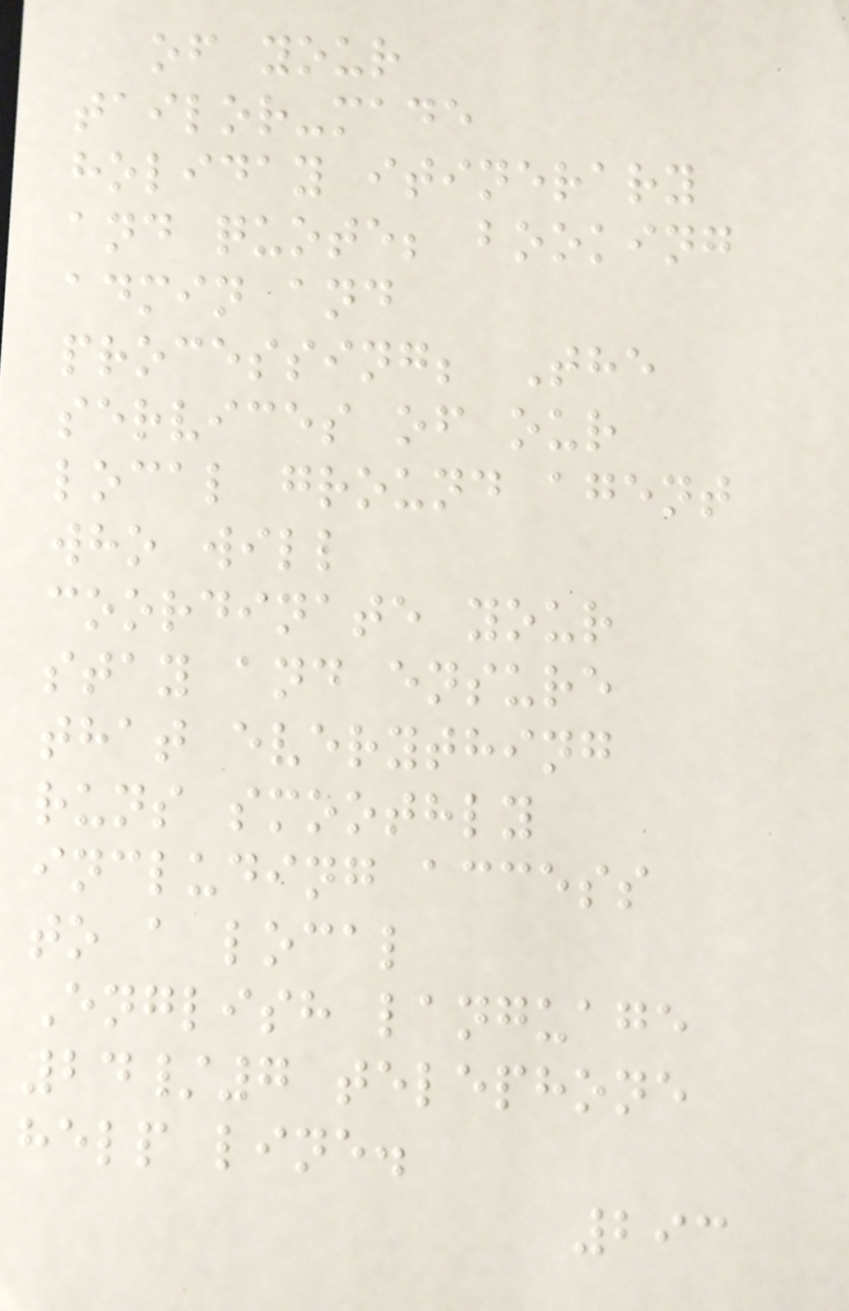of your
tailor-made
holiday itinerary
and quote; booking
admin and
processing; The
services of our
local ground agent
who will
coordinate your
stay and ensure
that everything
runs smoothly
including access
to a local
English language
24/7 telephone
help line.
293
